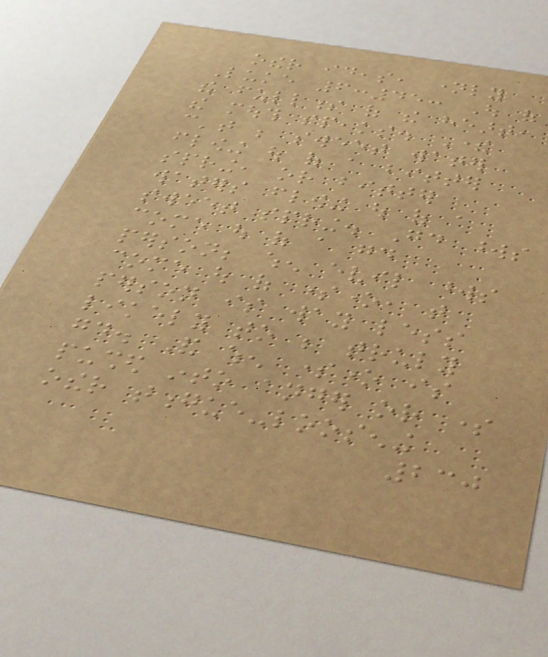other ideas, namely
Luke 6:45: Out of
the fullness of the heart,
the mouth speaks. There
can't be sweet water
flowing out of a bitter
spring, or bitter
waters flowing out of a
sweet spring. Good words
come out of a good
person; when evil words
come out of someone, that
person is way less
likely to be truly
good. And when someone is
pushed into anger or some
other tongue-loosening
230
